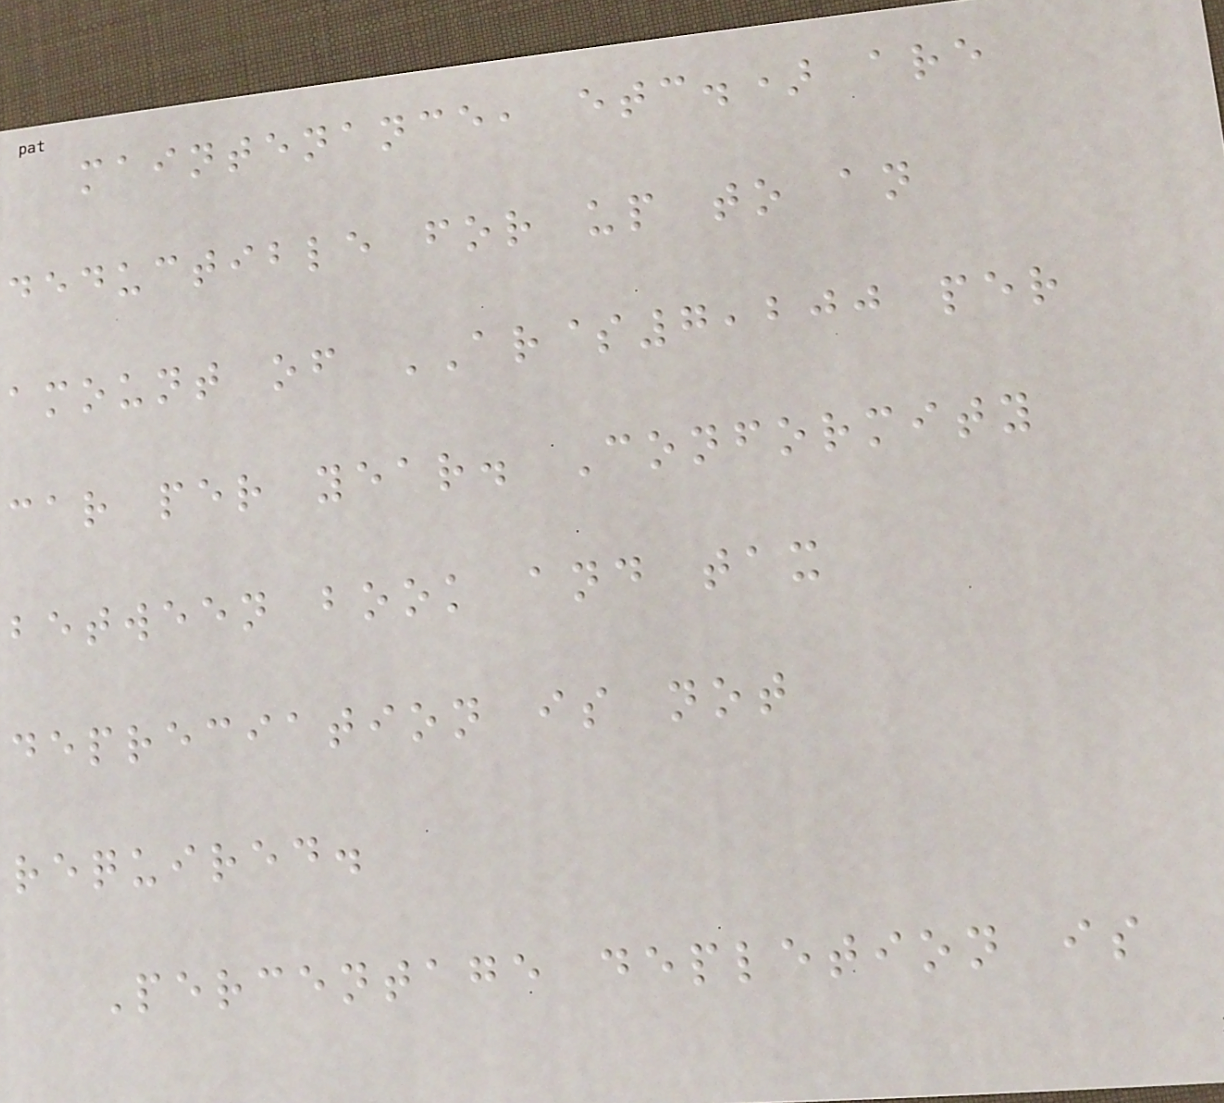maintenance, etc.) are
deductible for up to an
amount of AR$7,200 per
car per year. Conformity
between book and tax
depreciation is not
required.
Percentage depletion is
